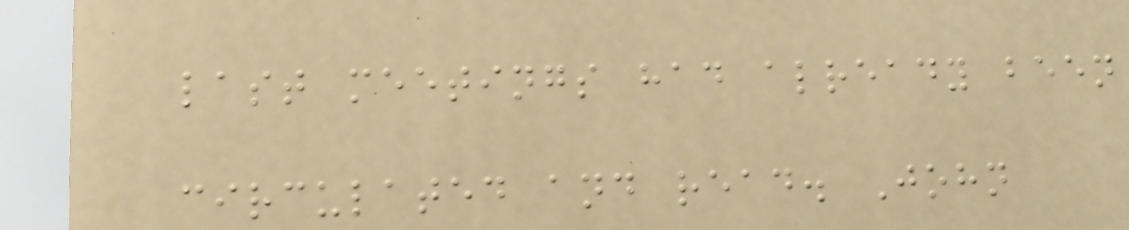last meetings had already been
circulated and read. John
